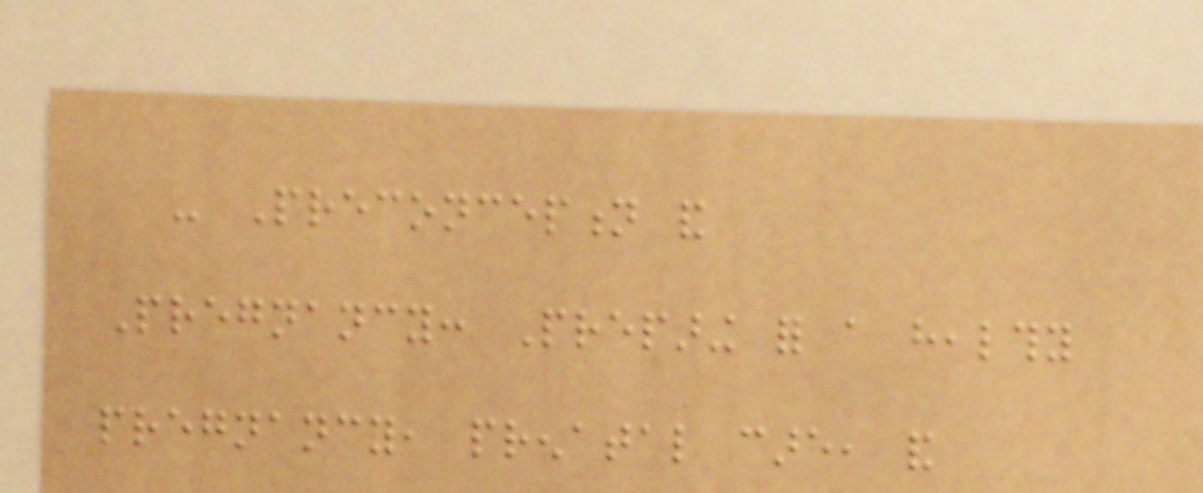- Preconception and
Pregnancy: Preparing for a healthy
pregnancy, prenatal care, and
